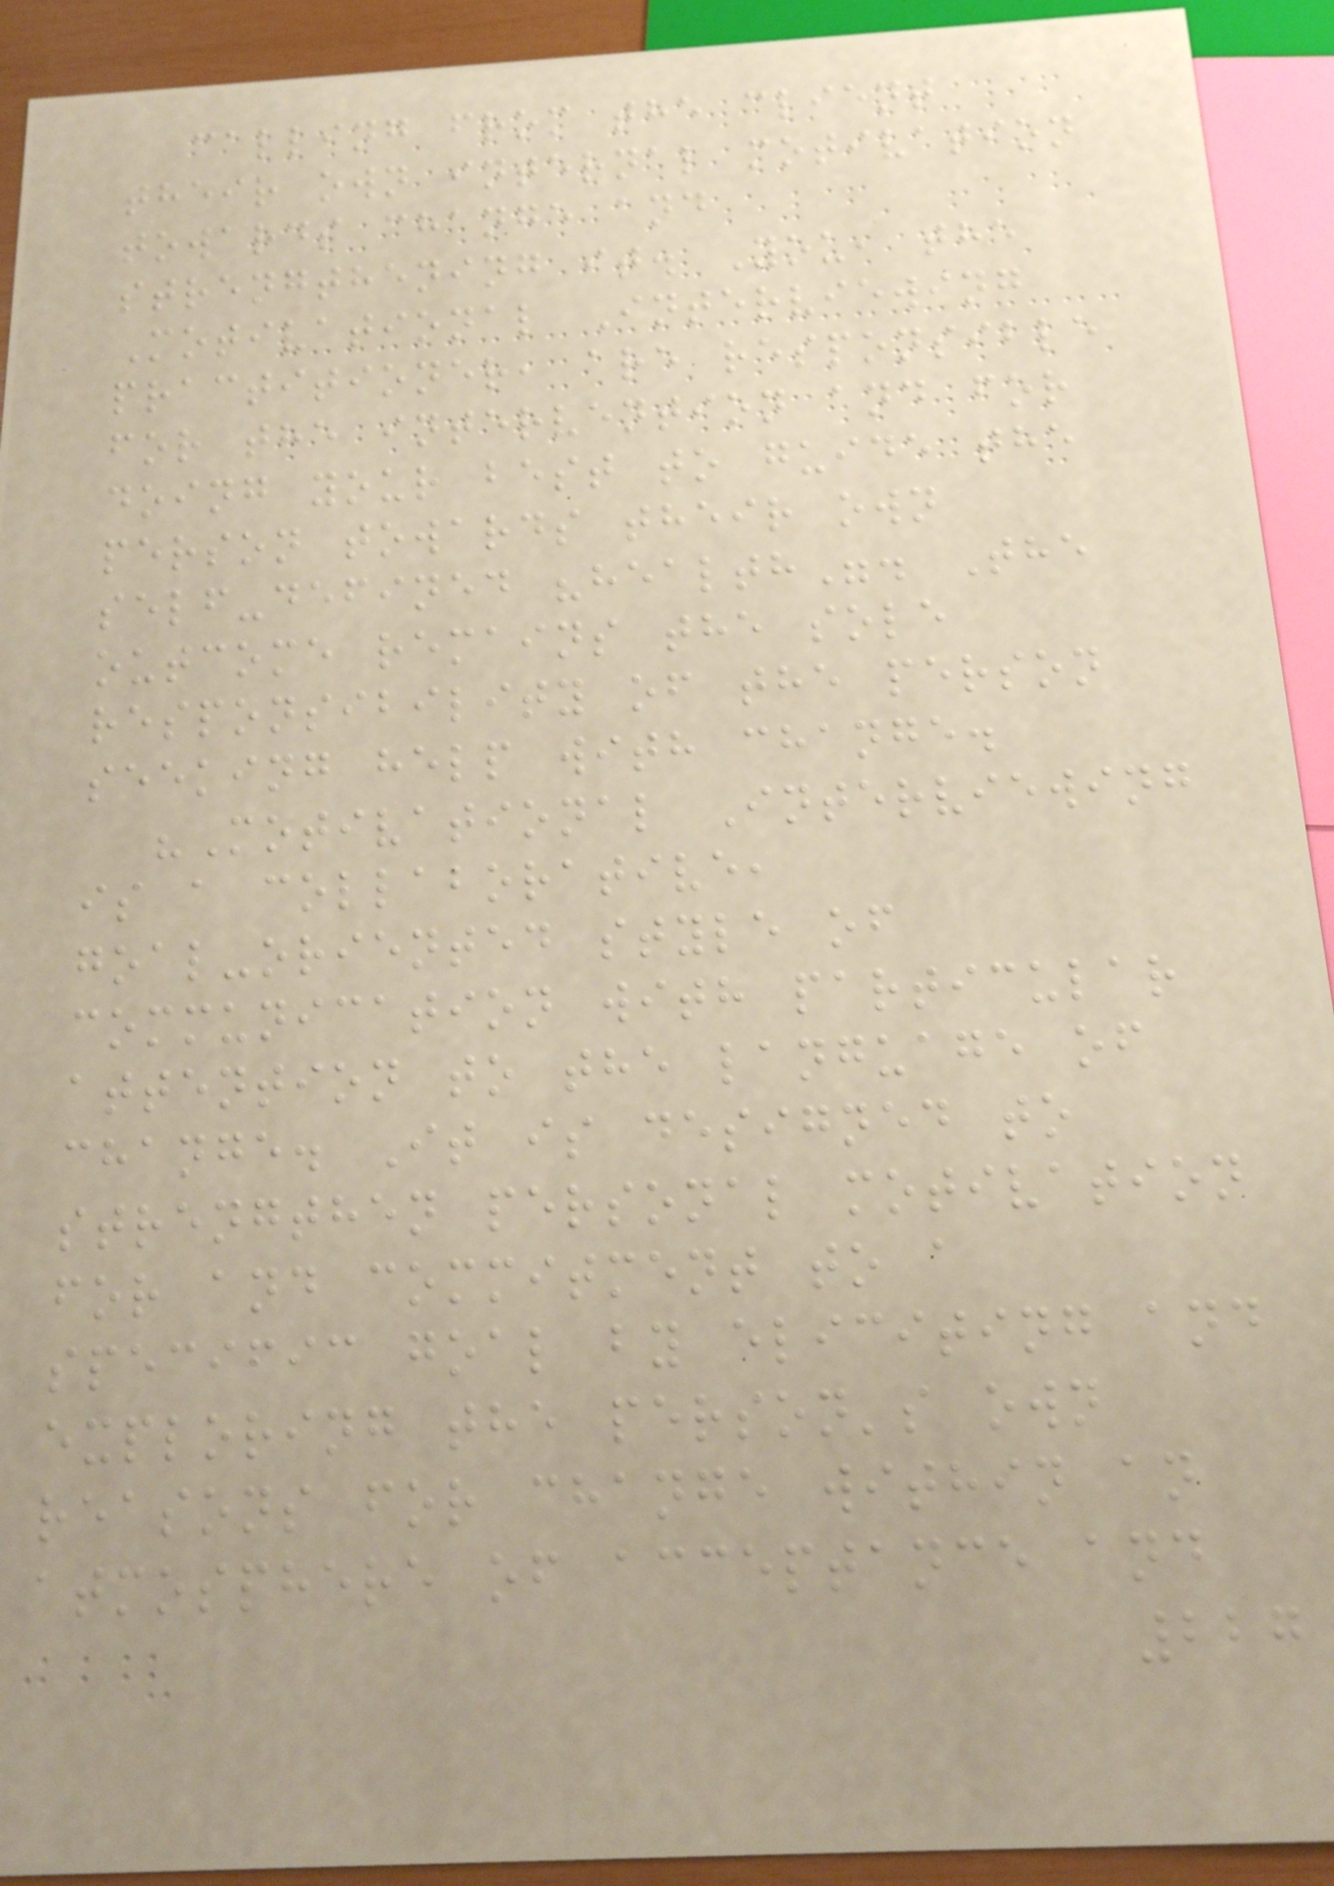calling from the client
their own internal motivation
towards change and
strengthening it. You, the
Motivational Interviewing
practitioner, are responsible
for the intervention and for
doing your best to guide the
person towards their own
self-defined "health". The
outcome remains the sole
responsibility of the person
seeking help with change.
"Motivational Interviewing
is a collaborative,
goal-oriented style of
communication with particular
attention to the language of
change. It is designed to
strengthen personal motivation
for and commitment to a
specific goal by eliciting and
exploring the person's own
reasons for change within an
atmosphere of acceptance and
227
